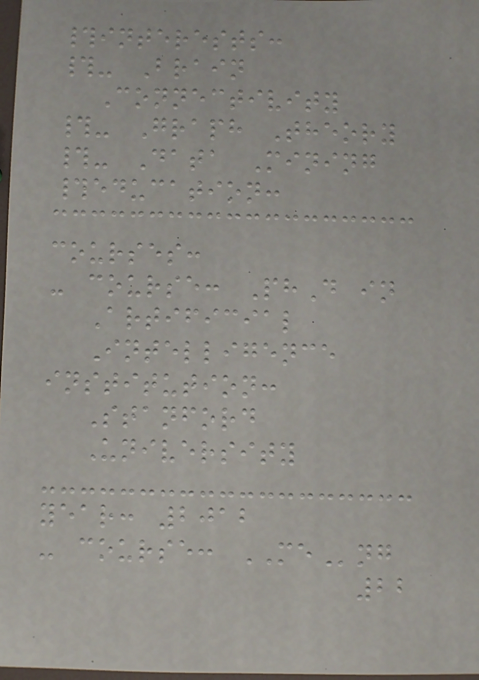#interests:
#- Brain
Connectivity
#- Graph Theory
#- Data Mining
#education:
courses:
- course: PhD in
Artificial
Intelligence
institution:
Stanford
University
year: 2012
- course: MEng
22
